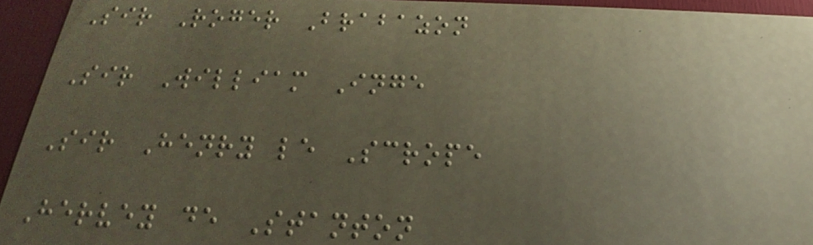Sir Roger Brabazon
Sir William Inge
Sir Henry le Scrope
Hervey de Stanton
